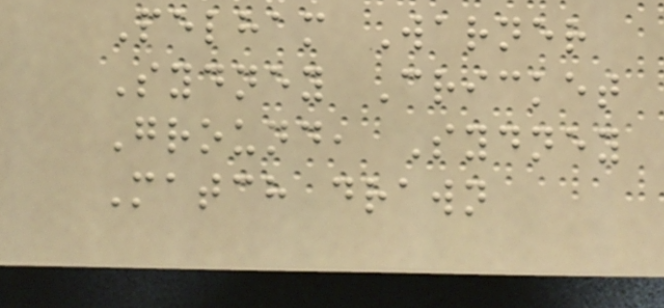Pelham Warner
Sydney Cricket
Ground, Sydney
Match drawn
